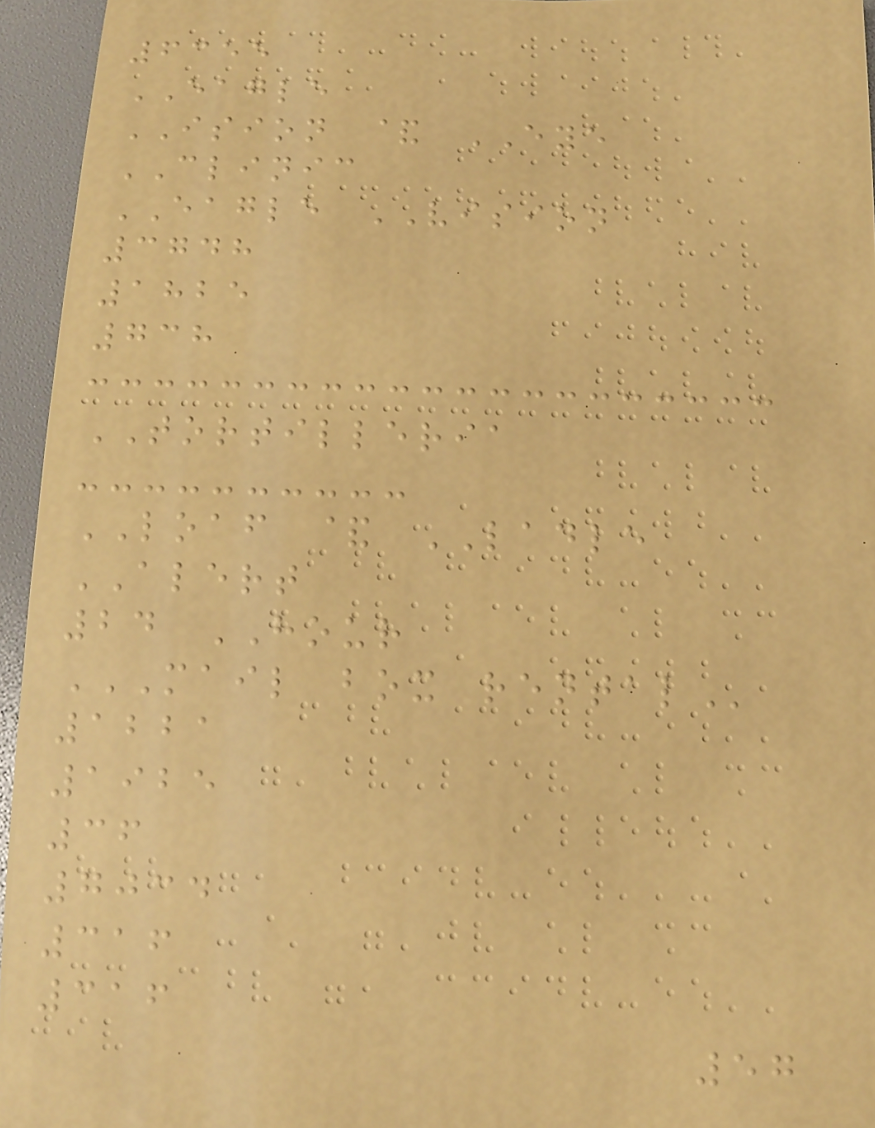6355
EAGLE
ISION & EYE
CLINIC
EAGLE VISION
3748
1825
738
TORTILLERIA
LOAF & LADLE
ALERT
24 HOUR
MAIL BOX RENTAL
1221
1925
36
7034
316
316
57
